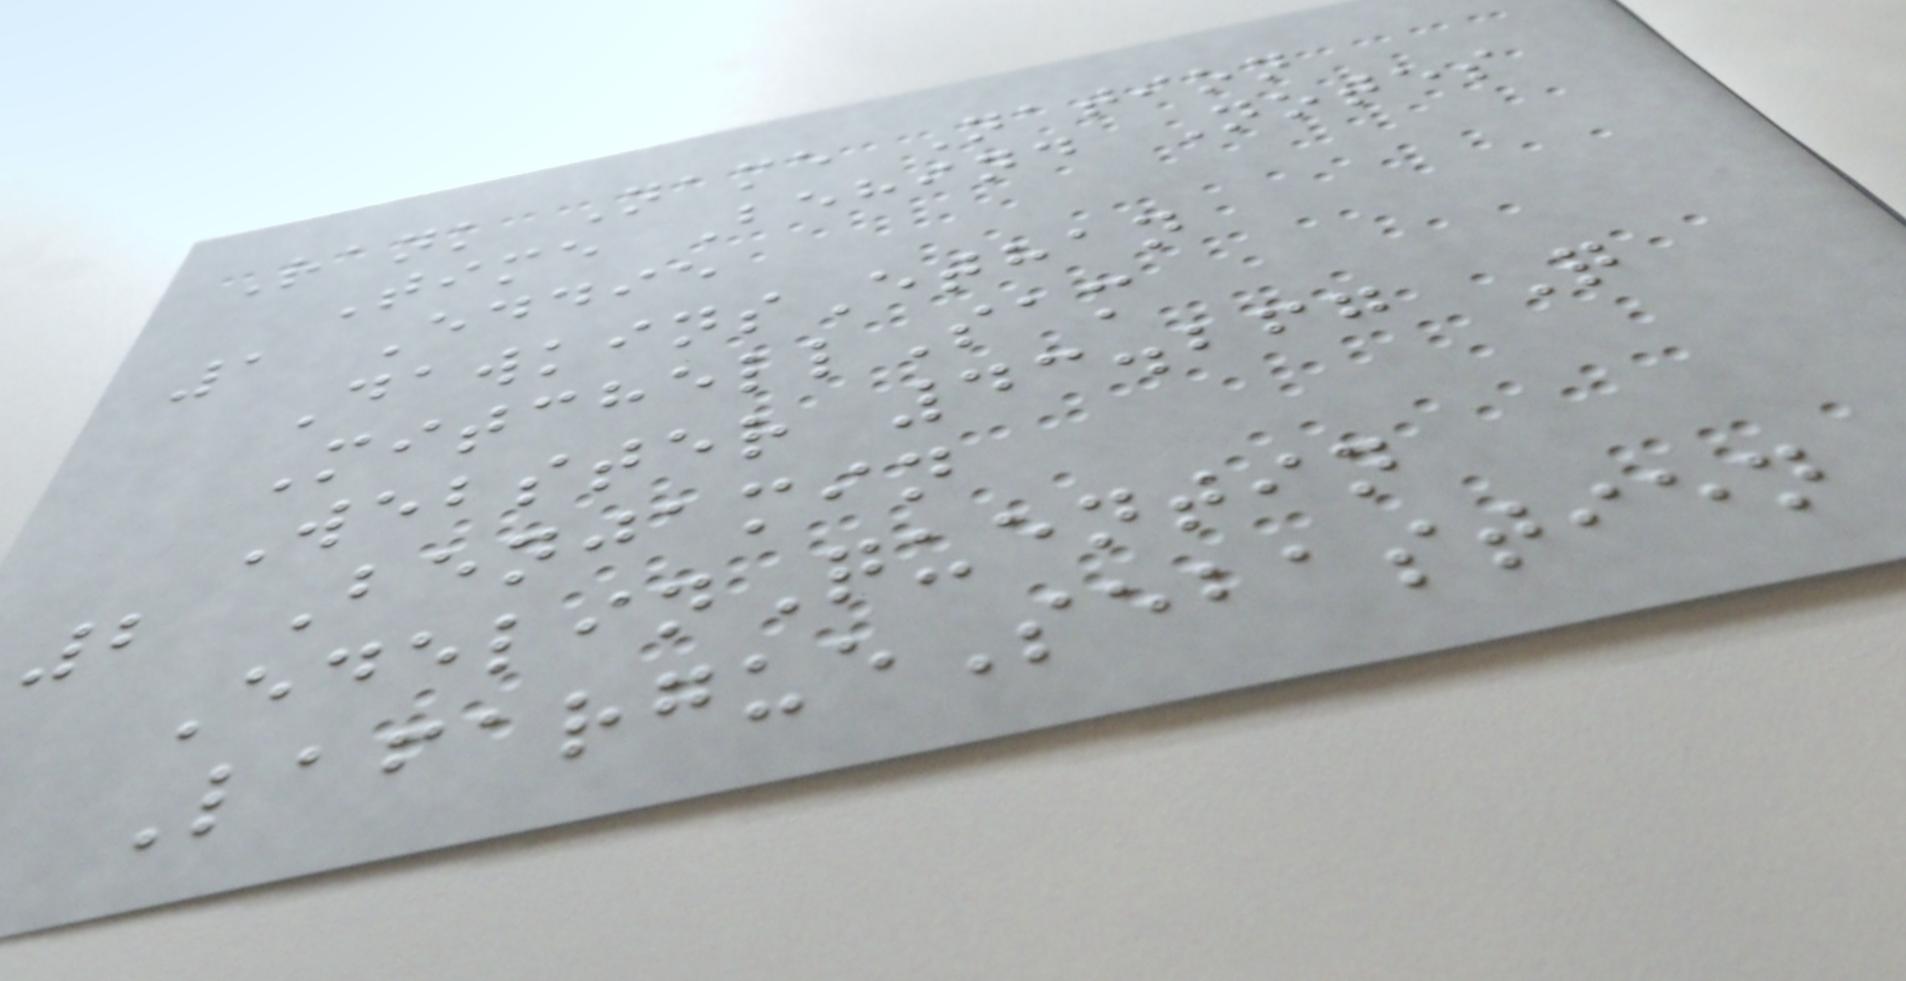Rank Name Nation
Time Behind Notes
1 Eddie
DawkinsEthan
MitchellSam
Webster 43.267 Q
2 Benjamin
EdelinQuentin
LafargueSebastien
